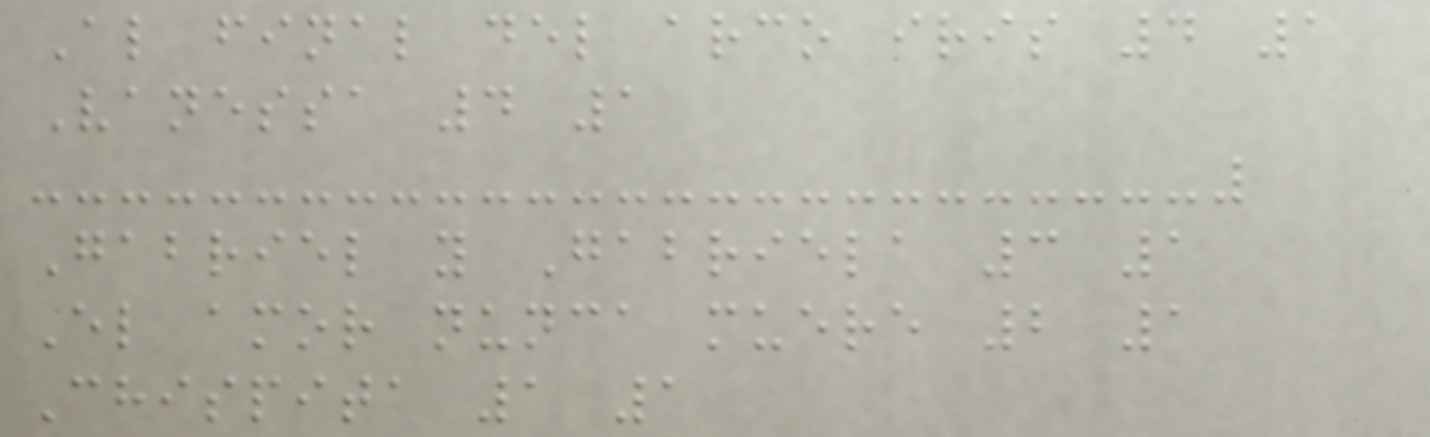Al final del arco iris 4 1
Vanessa 4 1
Gabriel y Gabriela 3 1
El amor nunca muere 2 1
Chispita 1 1
